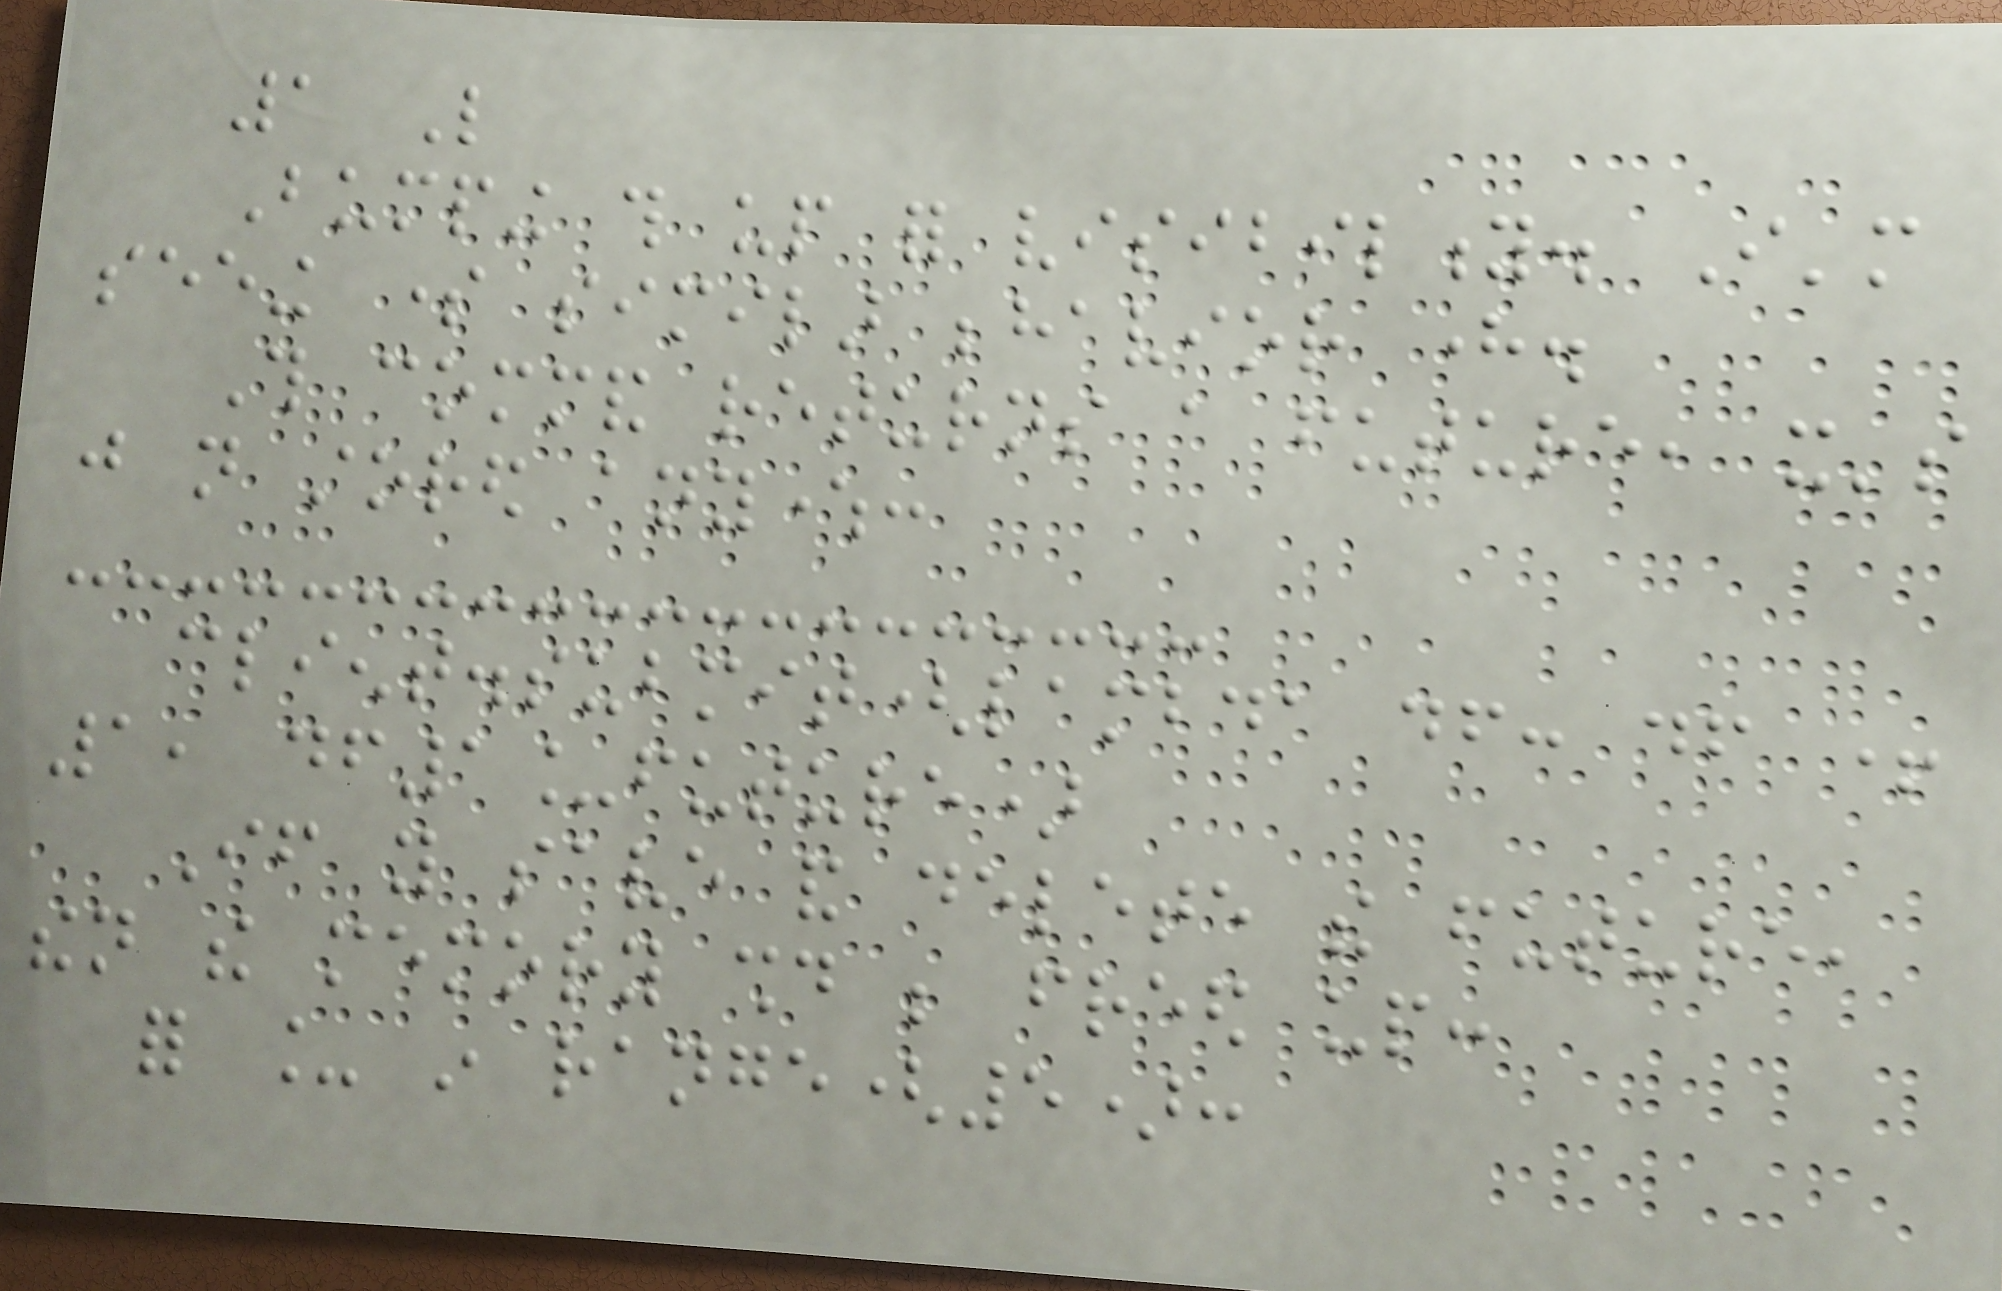1 Like
Bumping this up for visibility. I'm
seeing some similar behavior here.
This command returns a future, it's
just not stored anywhere:
client.submit(lambda df: df +
1, df1_future)
If you save and delete the future,
then the memory should be freed up:
for _ in range(5):
